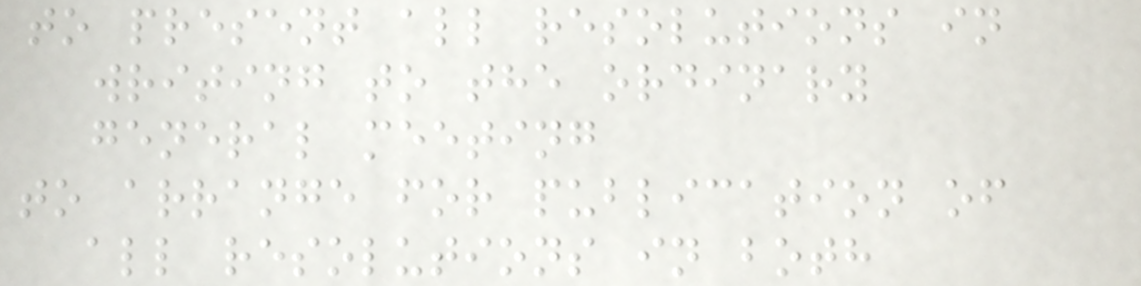to present all resolutions in
writing to the ordinary
general meeting
to arrange for publication of
all resolutions in both
